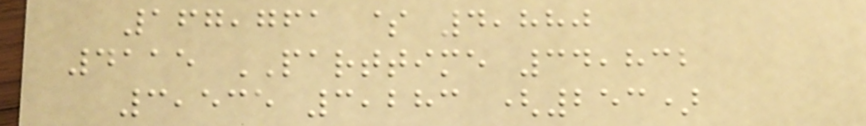167,761 $ 4,880
4115 PARTTIME 34,832
3,535 3,283 (253)
